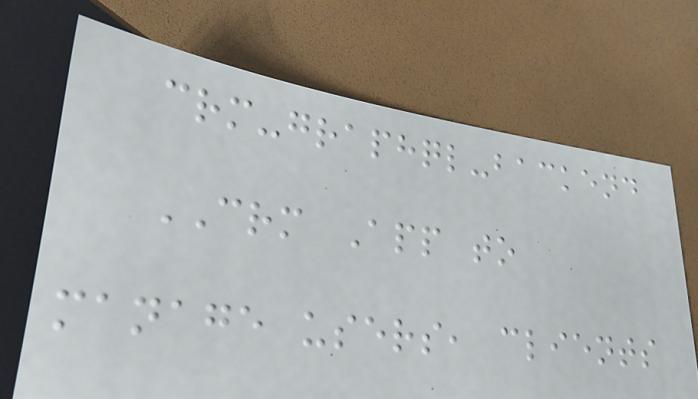crm-graphql-backend
CRM App to
manage users, clients
